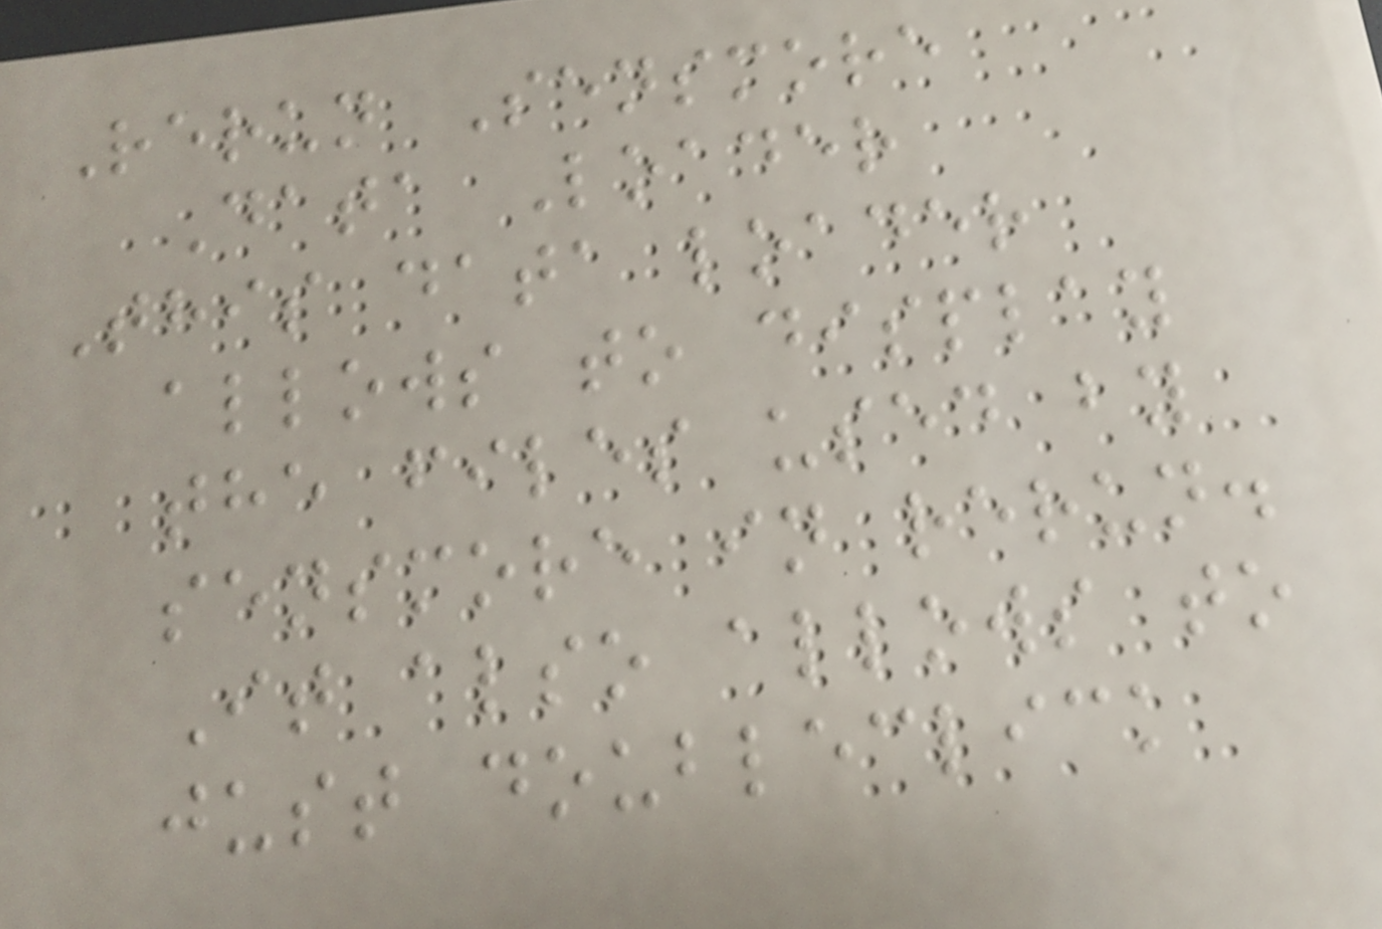Rerun Sensmore
Data Loader
This data loader
allows to display
the files used by
sensmore in rerun.
It also allows to
just doubleclick
